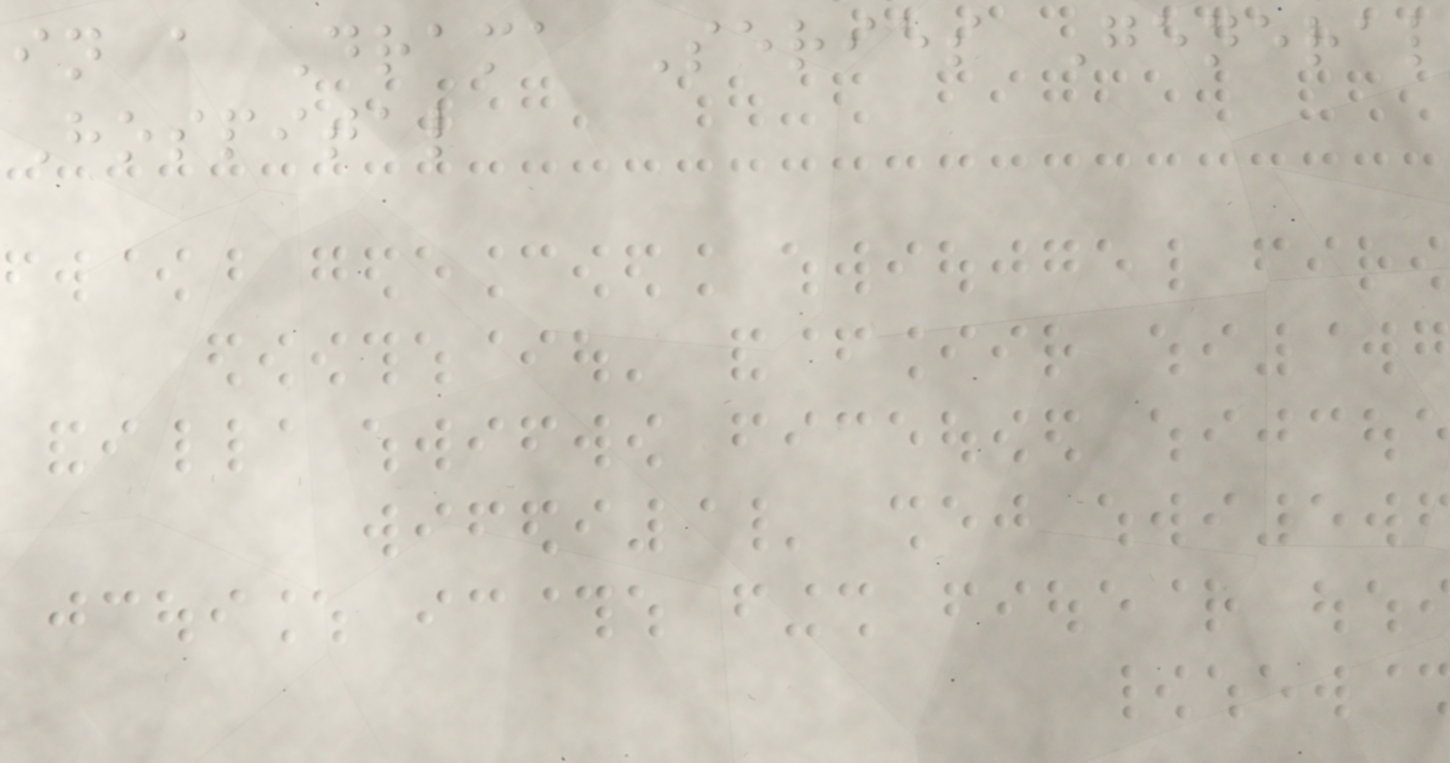in a Drama Series General
Hospital
